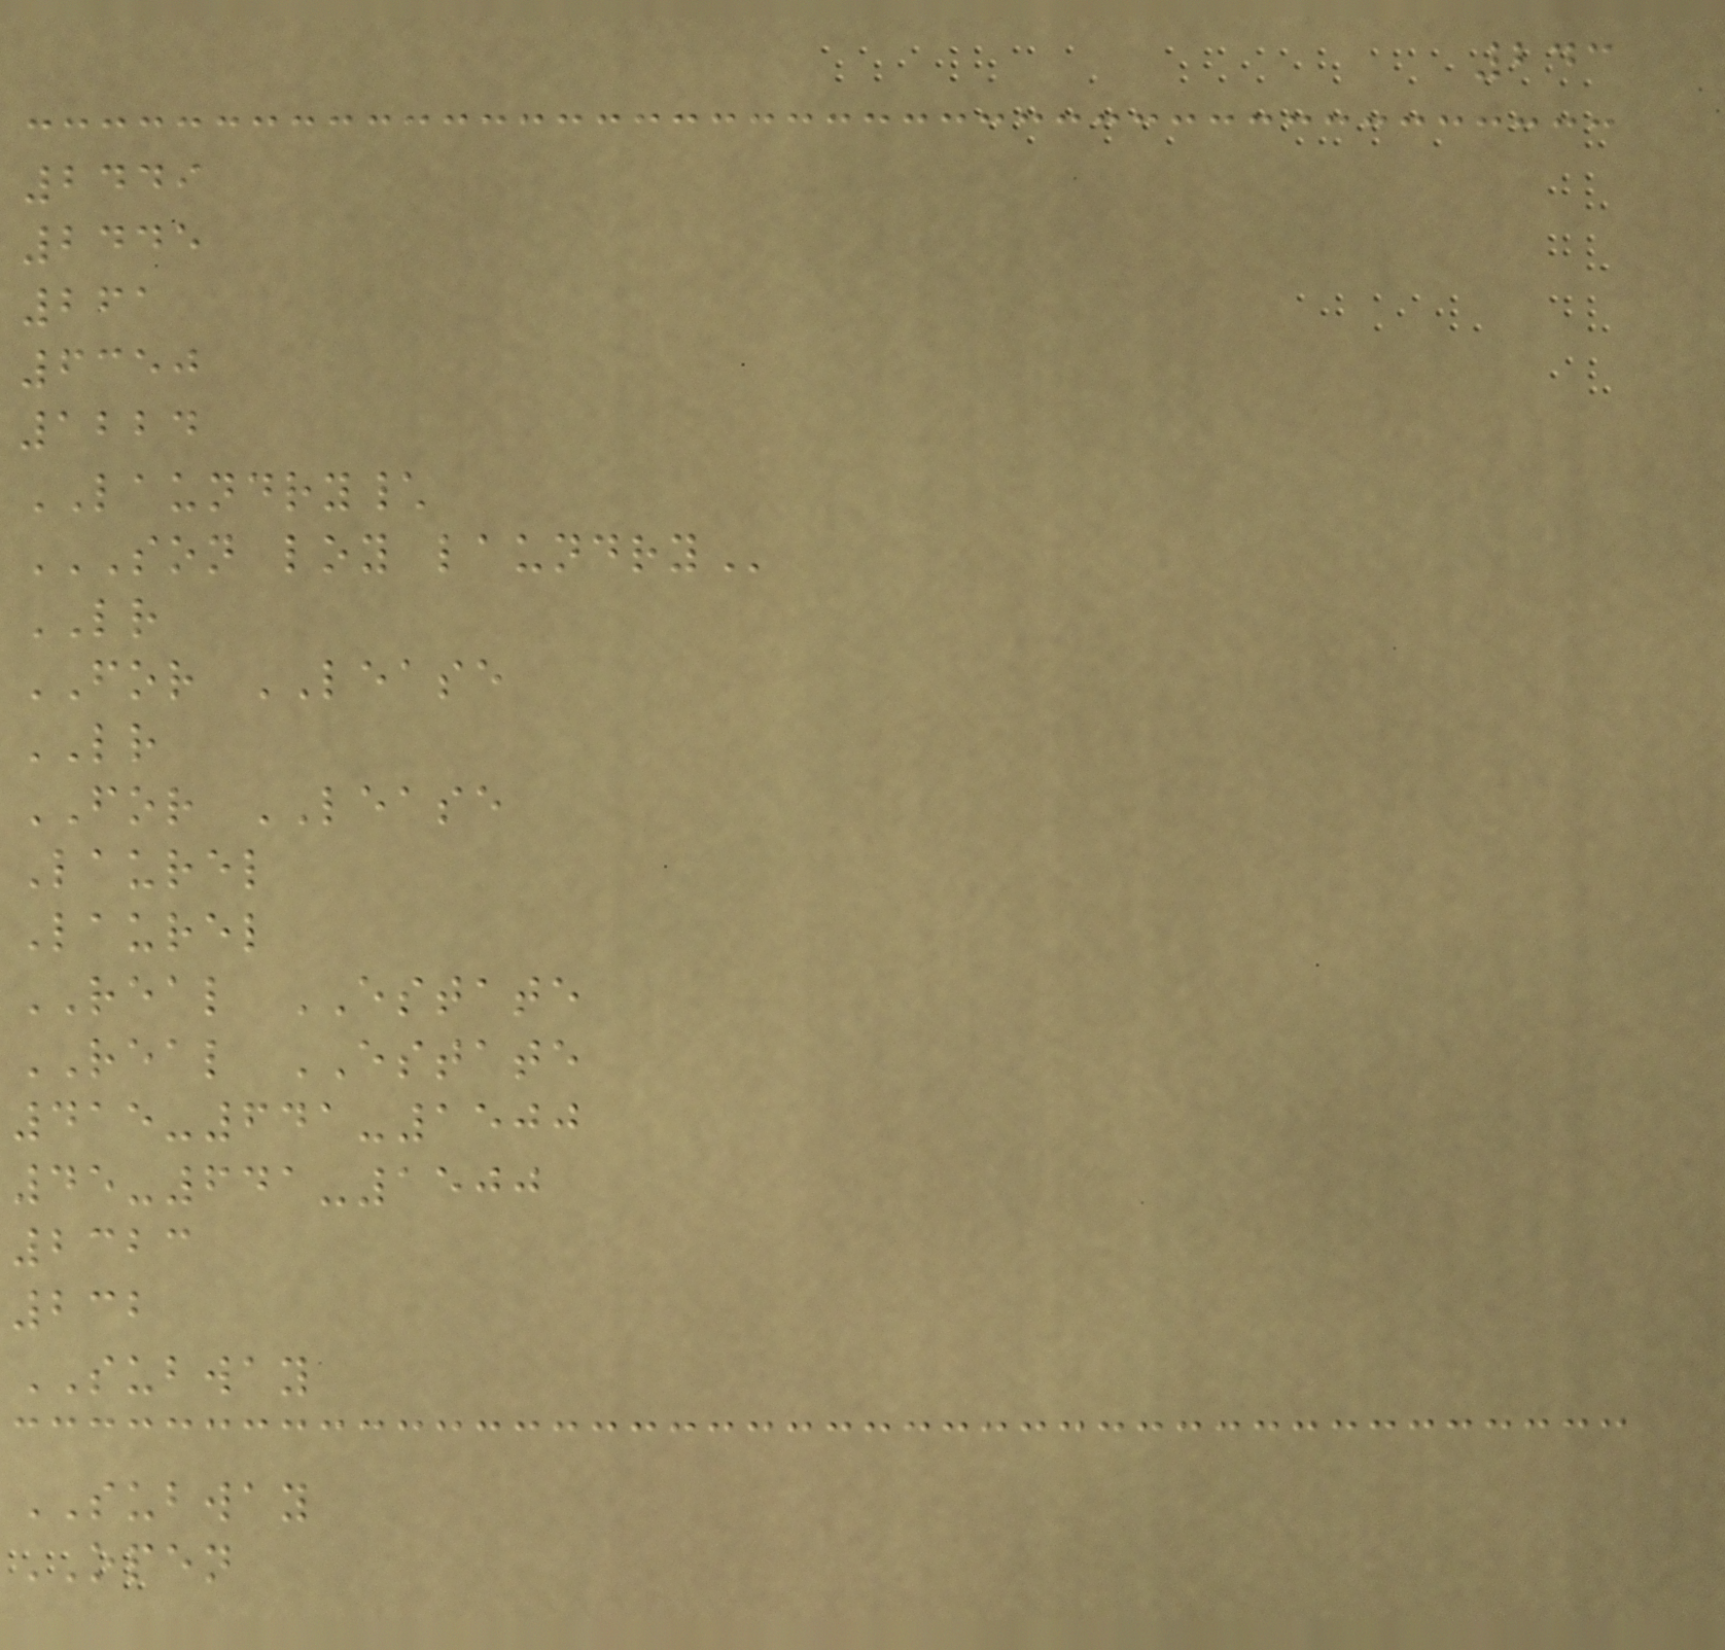243
2449
2445
261
6350
1224
LAUNDRY\
SON LOY LAUNDRY
LR
FOR LEASE
LR
FOR LEASE
Laurel
Laurel
REAL ESTATE
REAL ESTATE
415-641-1500
45-641-1500
2323
232
SUBWAY
SUBWAY
OPEN
